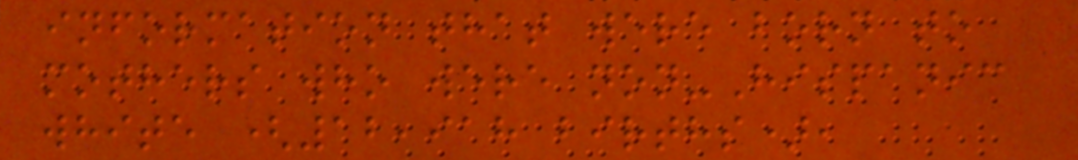information that were born to
mothers who were non-Hispanic
white (12,918 births),
